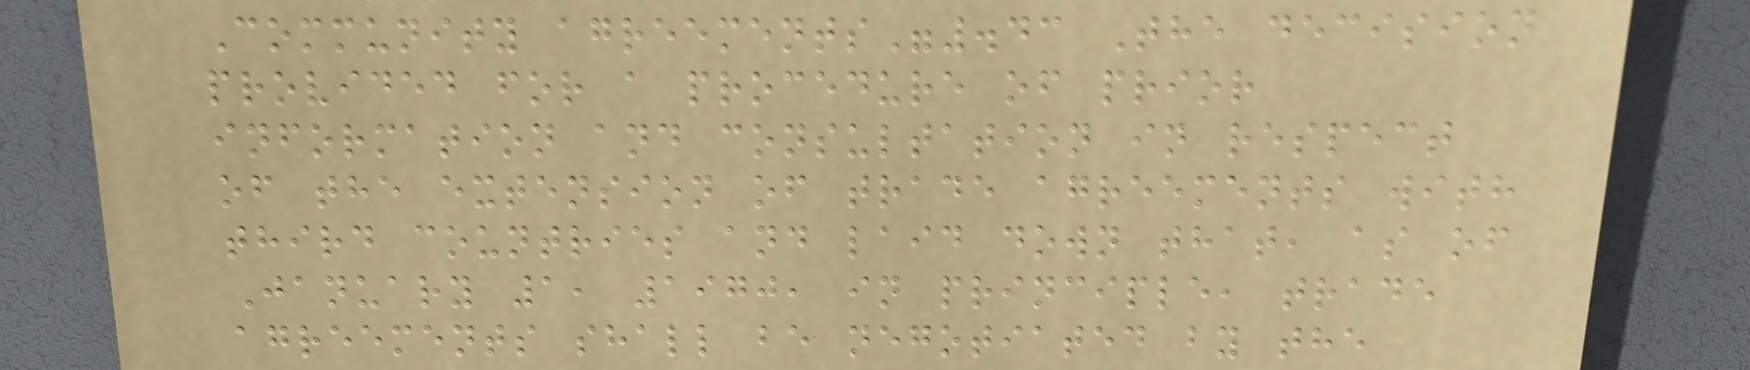Community agreements".43 The decision
provided for a procedure of prior
information and consultation in respect
of the extension of trade agreements with
third countries and laid down that, as of
January 1, 1970, in principle, trade
agreements shall be negotiated by the
